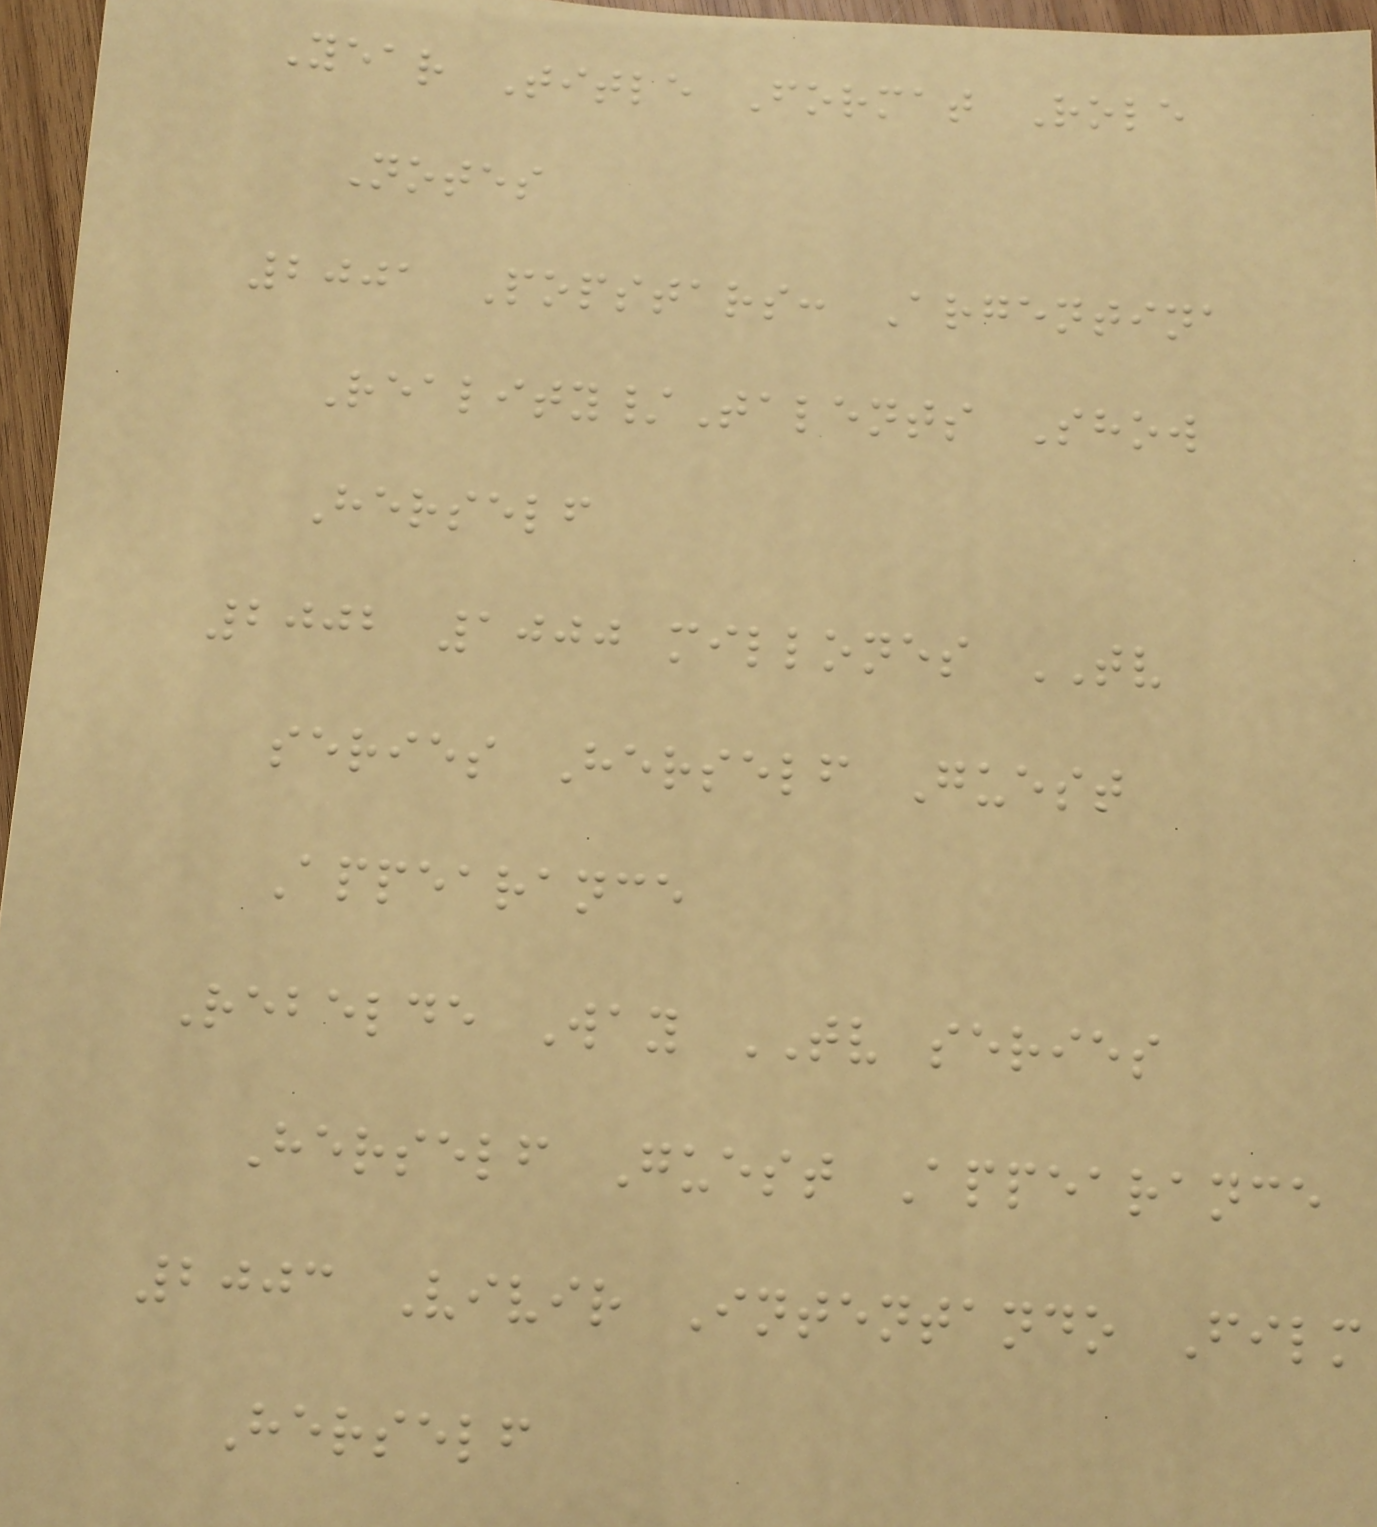Year Title Format Role
Notes
2001 Popstars: Argentina
Reality/Talents Show
Herself
2002 1000 millones TV
series Herself Guest
Appearance
Rebelde Way TV series
Herself Guest Appearance
2003 Vivir Intentando Film
Herself
